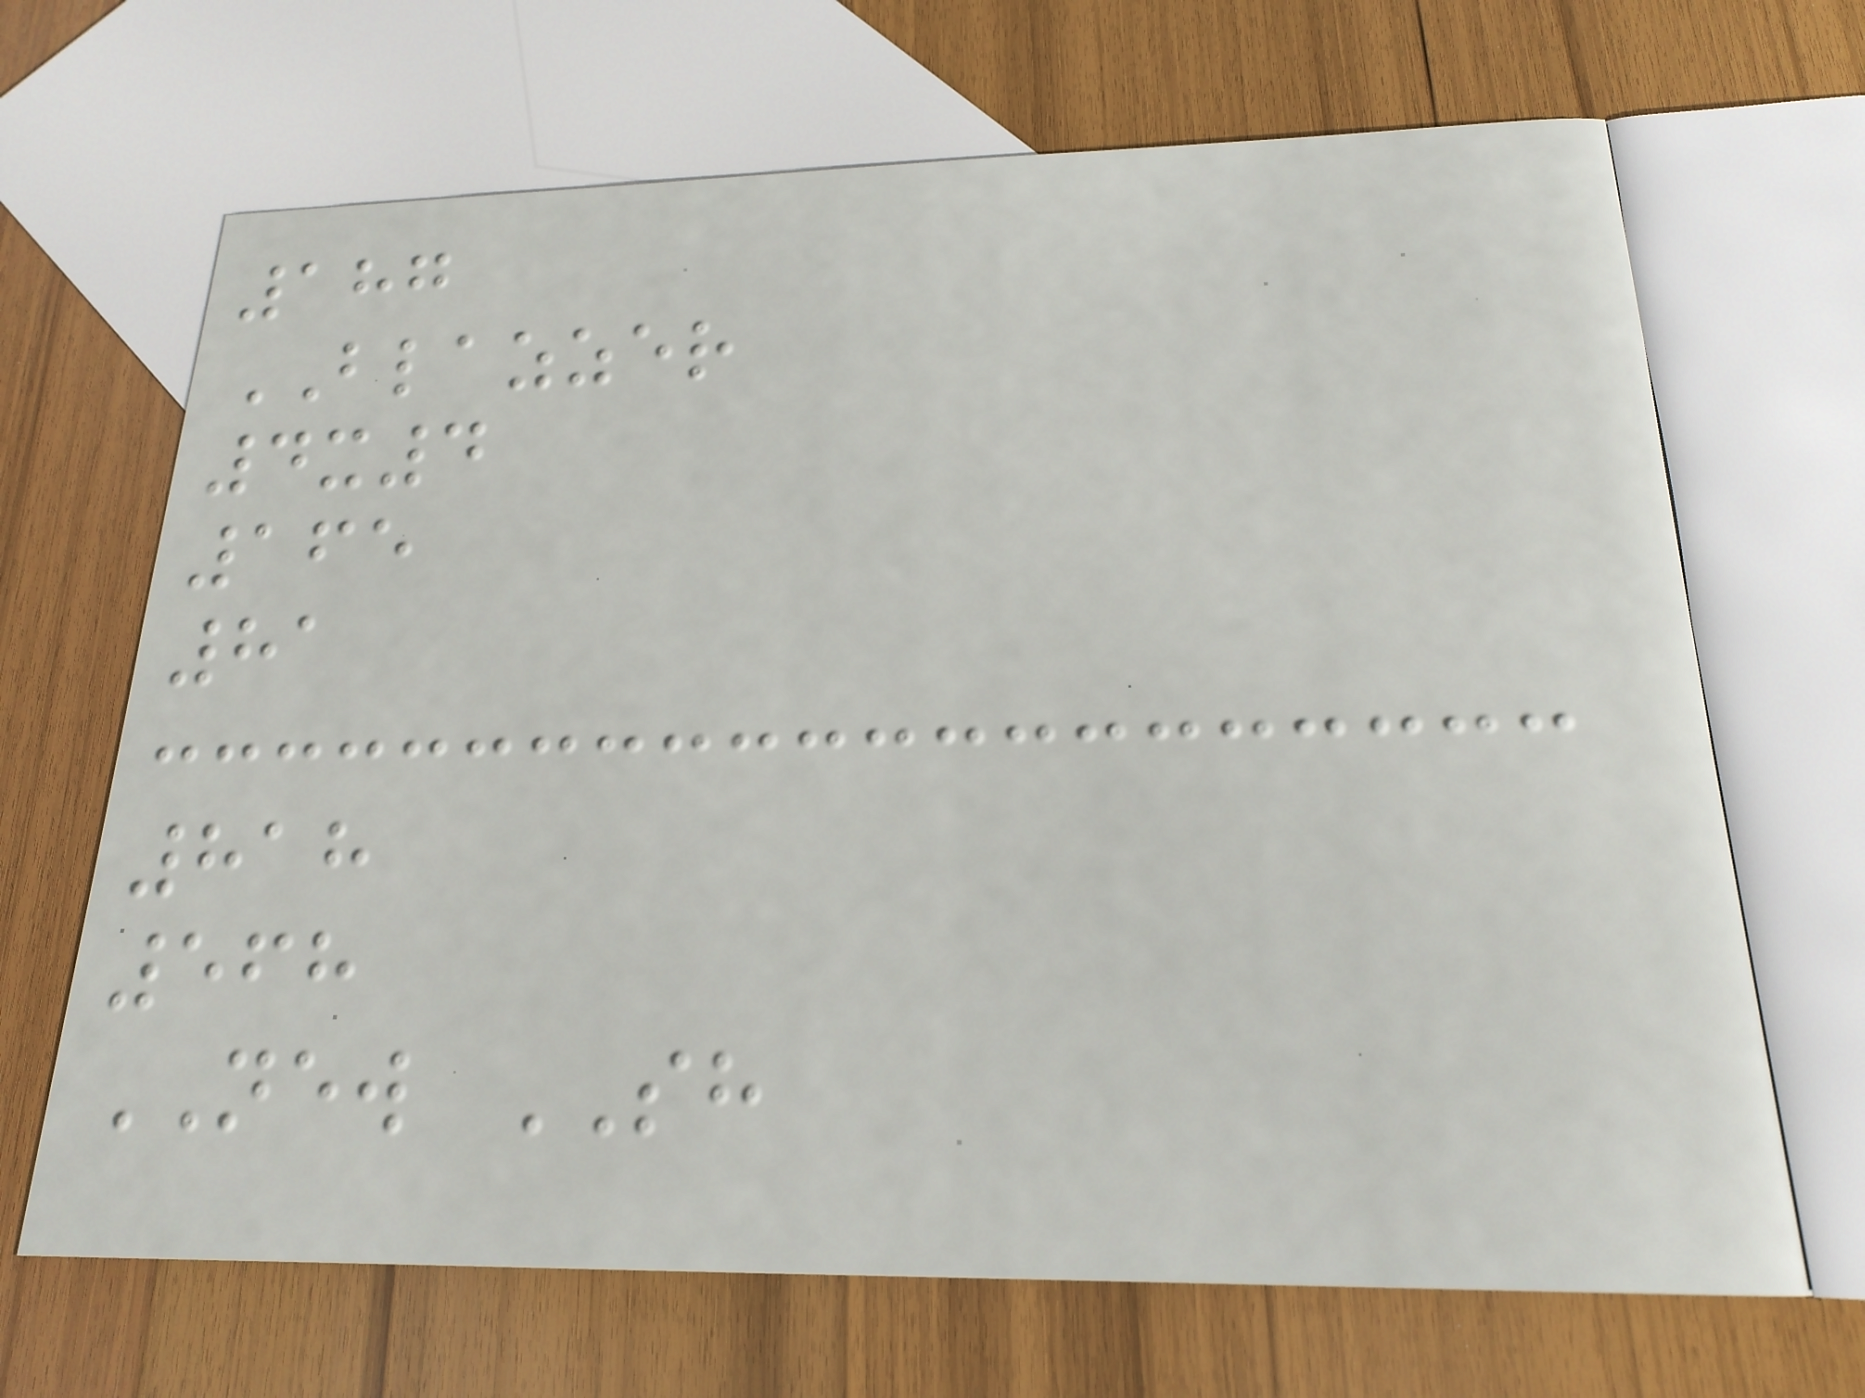187
BLAZZER
4x4
165
81
818
568
NEW SH
